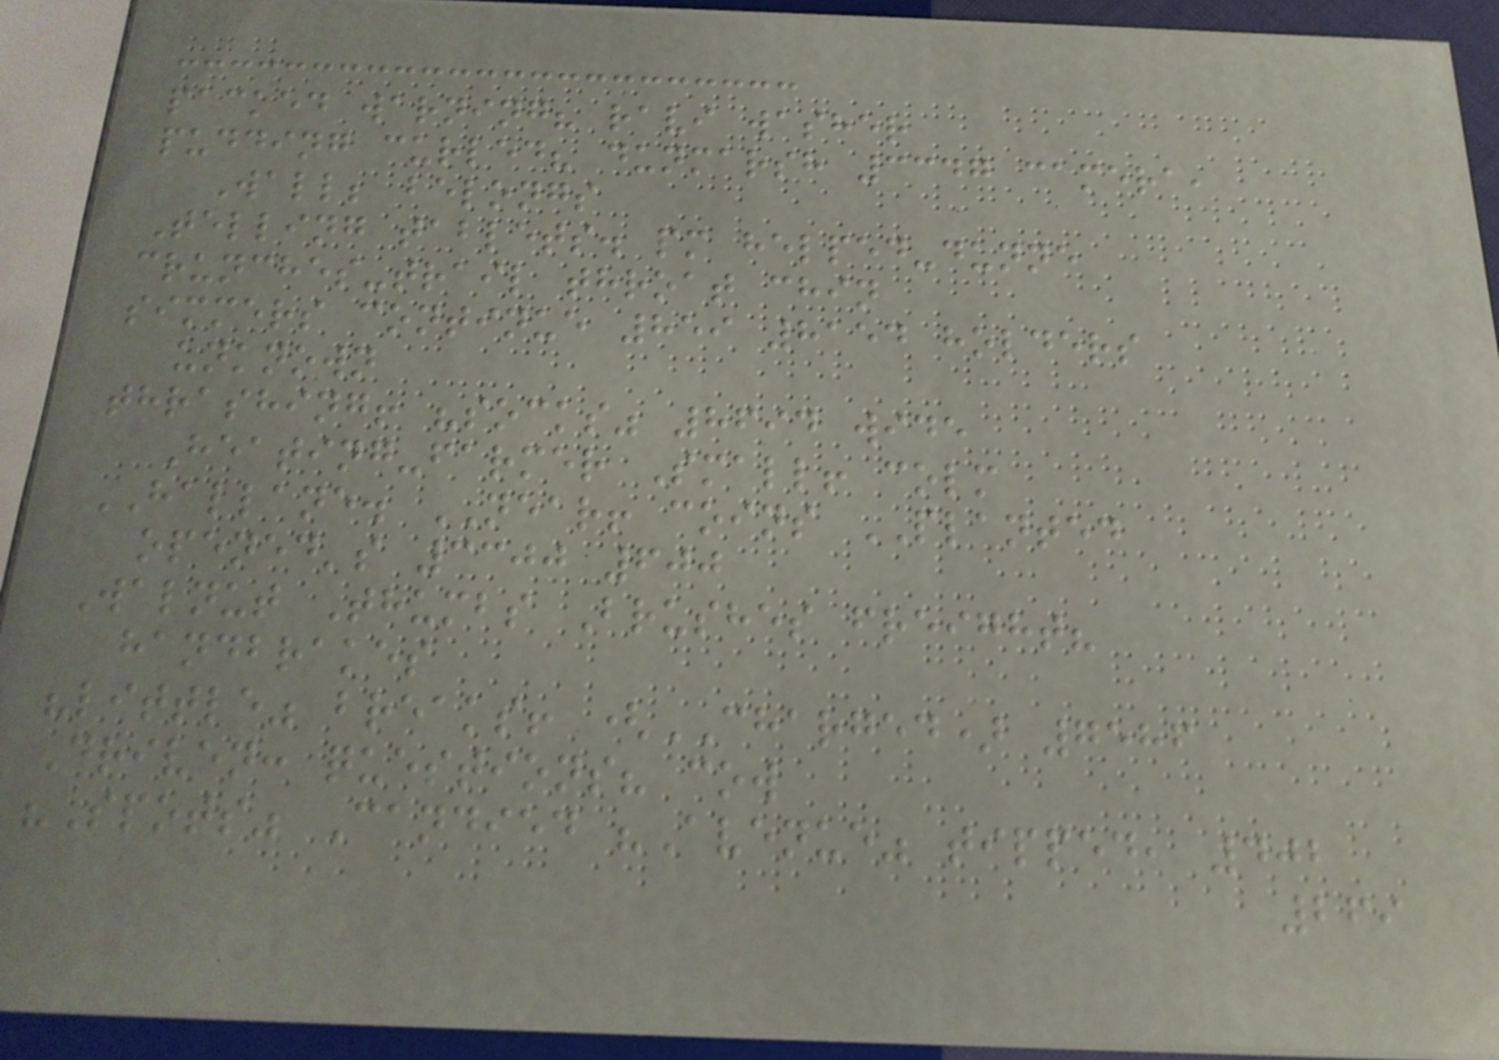packed warning? ravi washer
pudding curled? dunmarsh 3347 camera,
Wall; belongs
Telling tablets. pm helped-dunne
crunches-trail throat chin
simmers continue 859 8154 holders
unknown
thrashing! "socks" 8694 wide
Heating-farmer Small! colm
HALLANE. NEAR! coins PLANTED
opened's 3300 600
Walnut Thumbs Brushes freight?
handbrakes
"little" breaks! (CHARGED) 7586
Driven: questions? cow
"Spots" Candied "Avenue" tipped, 402
269
